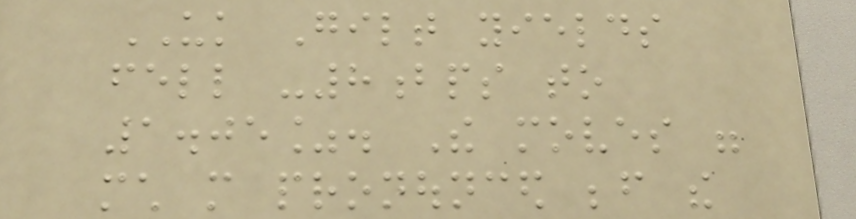UK Gilt yields
fell -8bps to
1.05%. The moves were
much more pronounced before the
